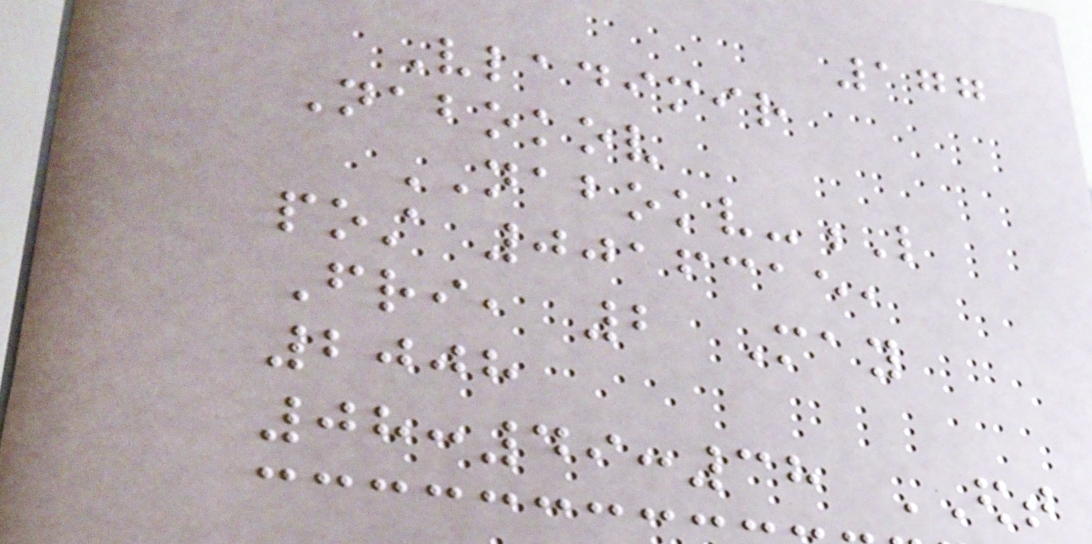177
Vladimir
Nabokov
NABOKV-L
post 0016315,
Fri, 2 May
2008
08:49:38 EDT
